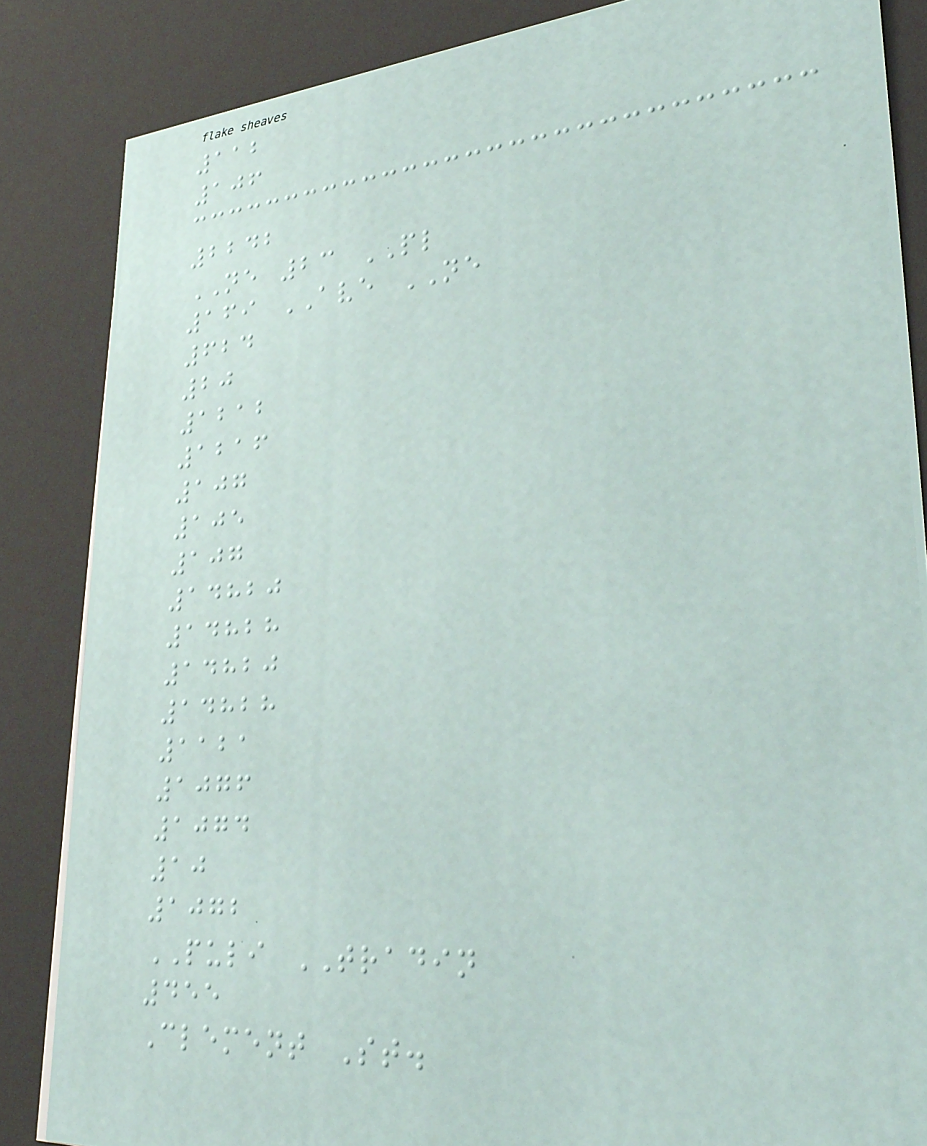112
106
2242
NE 23 PL
169 AVE NE
624
20
1212
1216
107
105
107
14820
14828
14820
14828
1121
1076
1074
10
1072
PULI TRADIN
455
Clement St.
